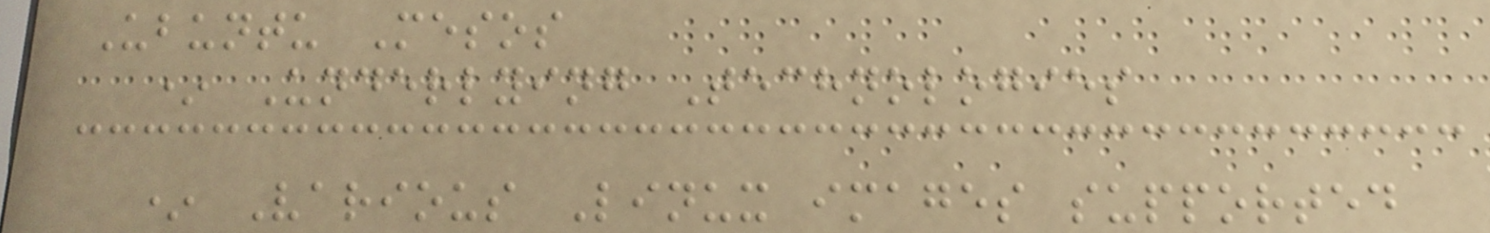Ubuntu Mesos
* Underlying Technologies
* Various Linux images supported
